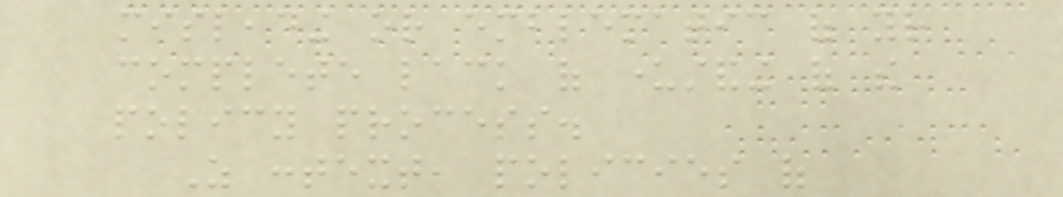misleading or emblematic of your
complete lack of understanding of the
policy process.
As context, policies of
